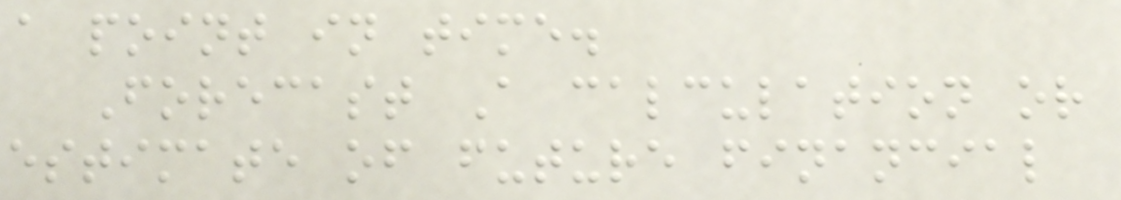a point in time.
Forecast A calculation or
estimate of future financial
